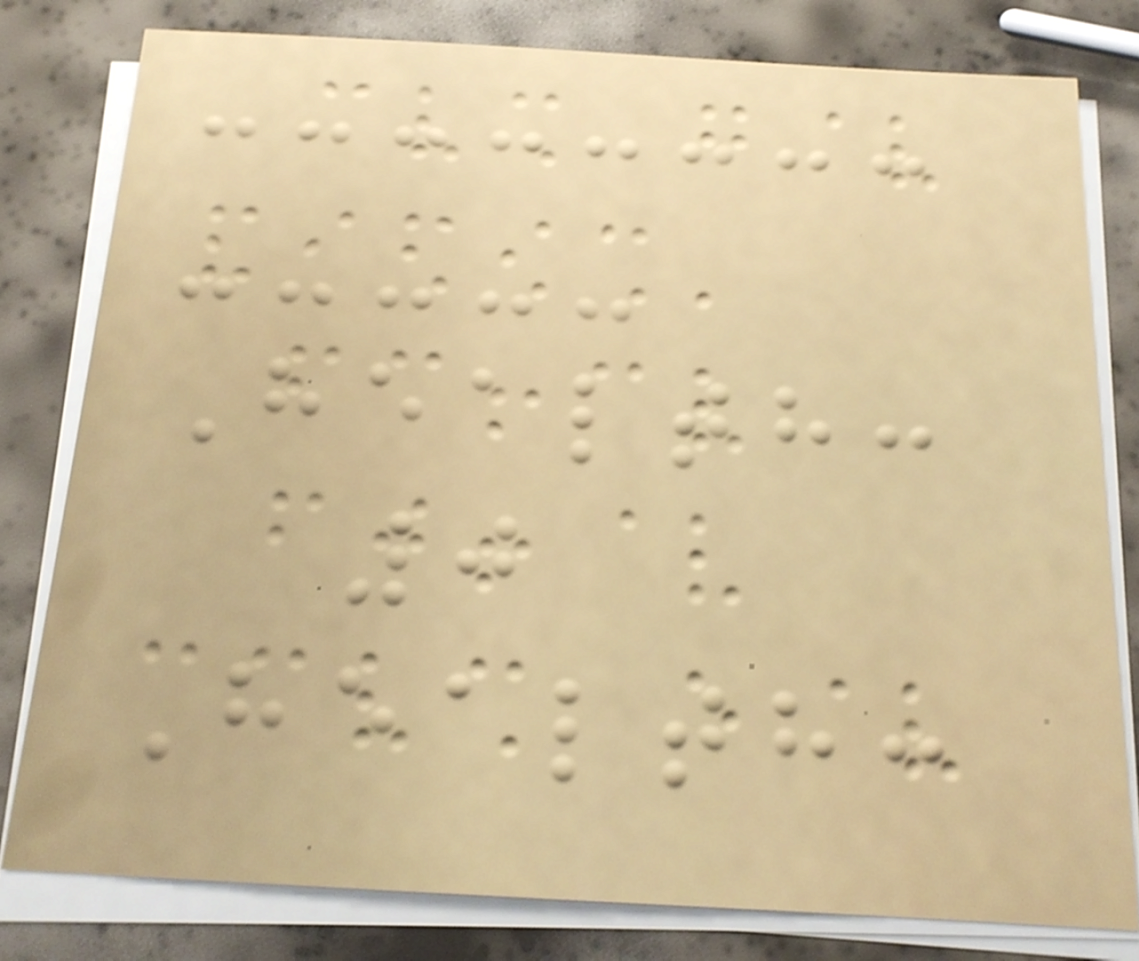Health:
0
Health:
